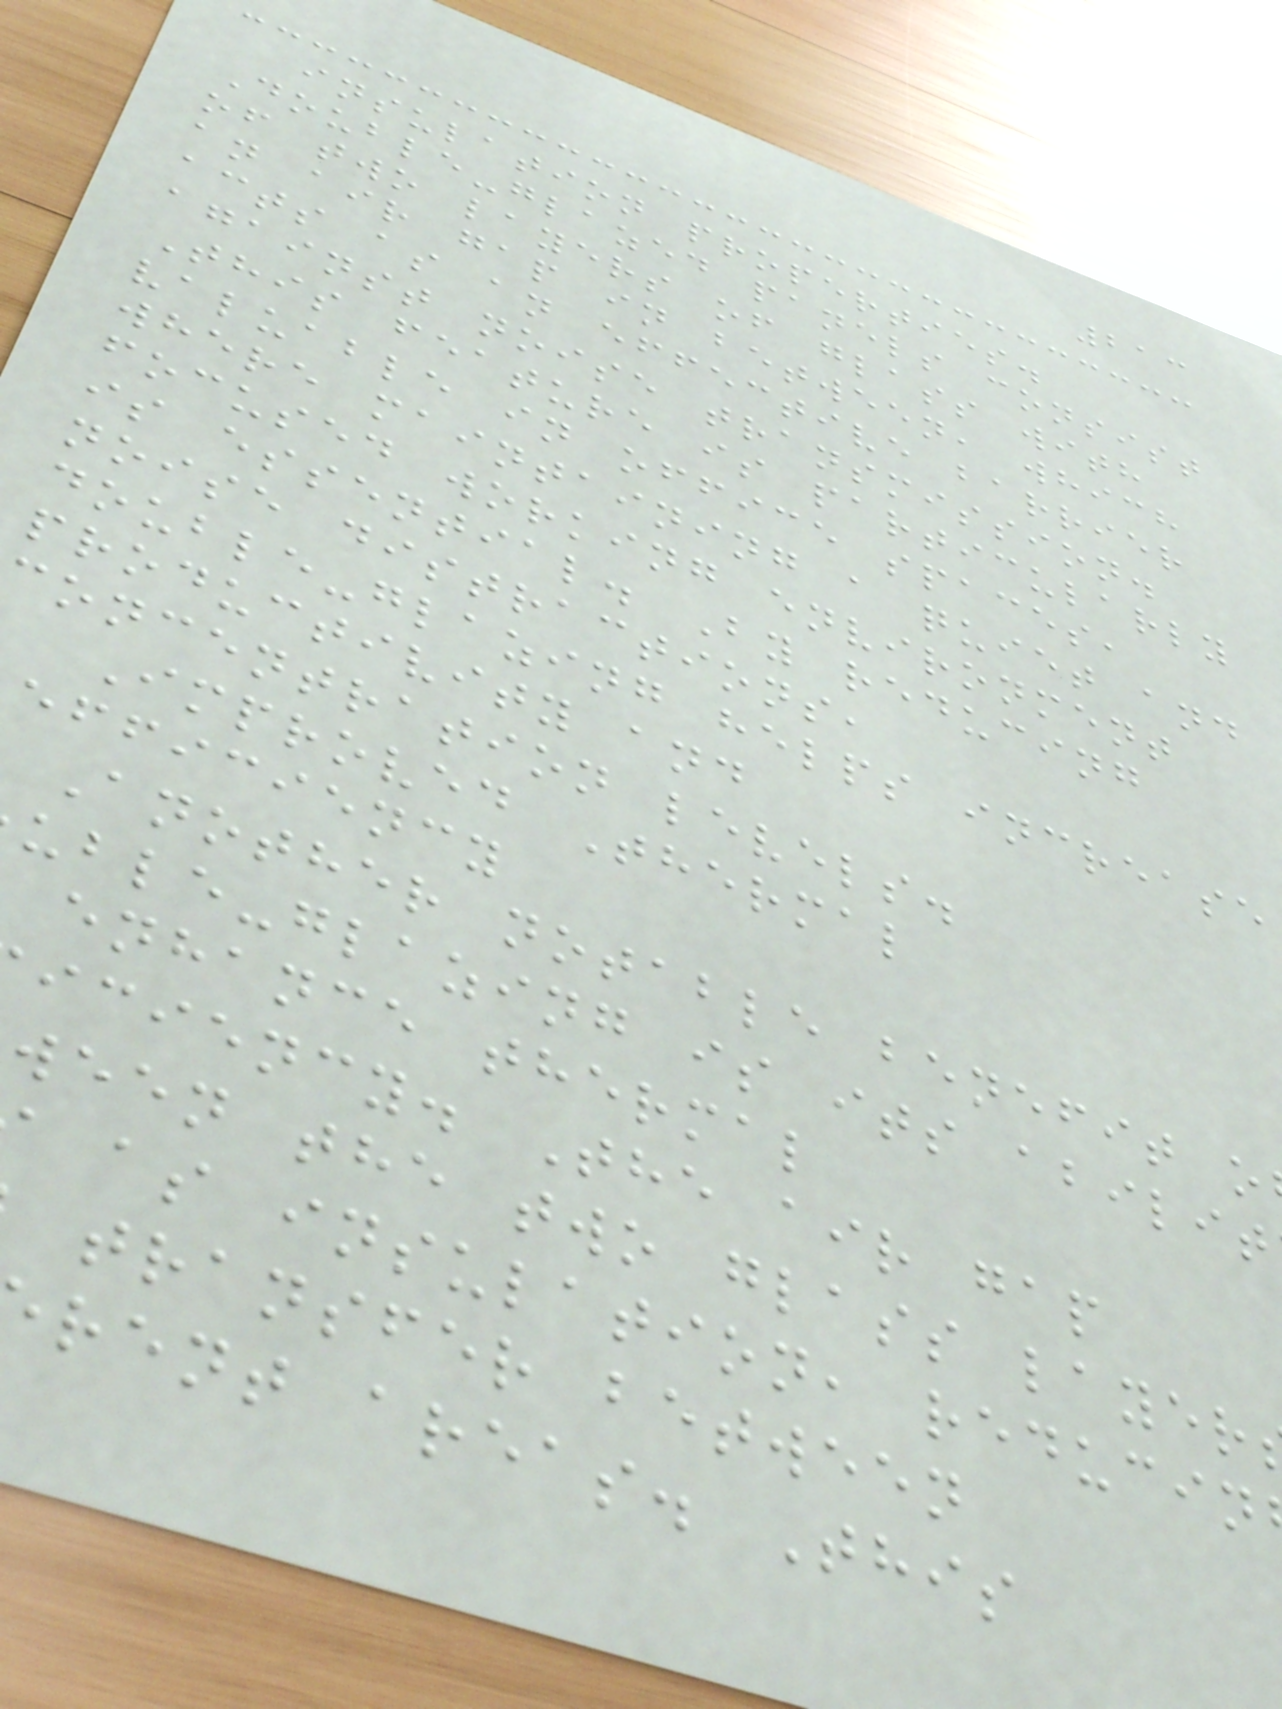213
insulation properties.
Double-glazed panels consist
of two layers of glass with
an air gap in between, which
acts as an effective barrier
against noise transmission.
This feature is particularly
valuable in office spaces,
where maintaining a quiet and
focused working environment
is essential. By reducing
noise distractions,
double-glazing helps increase
productivity and
concentration levels.
Improved Thermal
efficiency
Another notable benefit o
uble-glazing is its abilit
enhance thermal
iciency. The air gap
ween the two glass layer
as insulation, reducin
transfer between
rent areas. This
